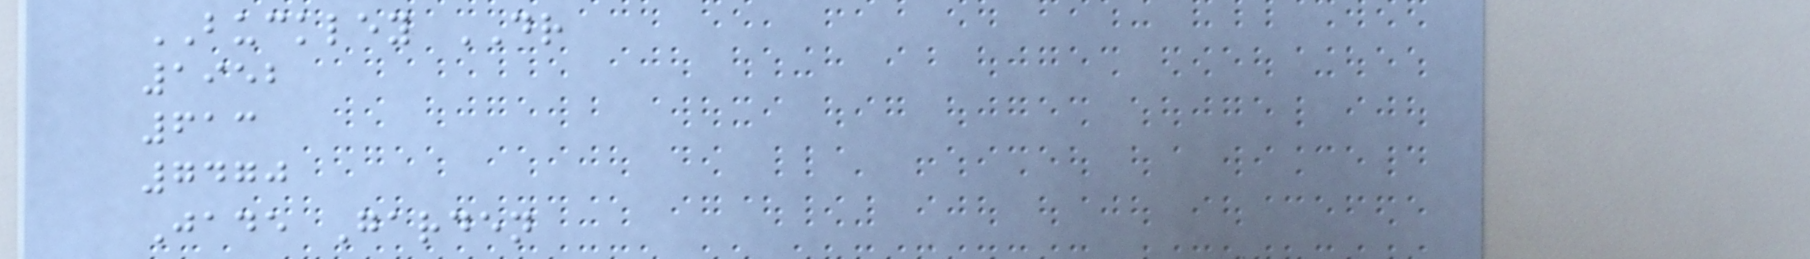BUCKLEY DR
1952
613
7470
Jade Garden
